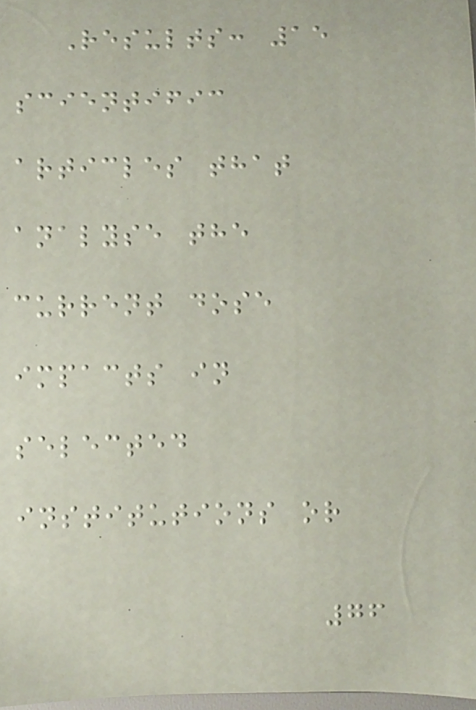Results: 15
scientific
articles that
analyse the
current dose
impacts in
selected
institutions or
76
